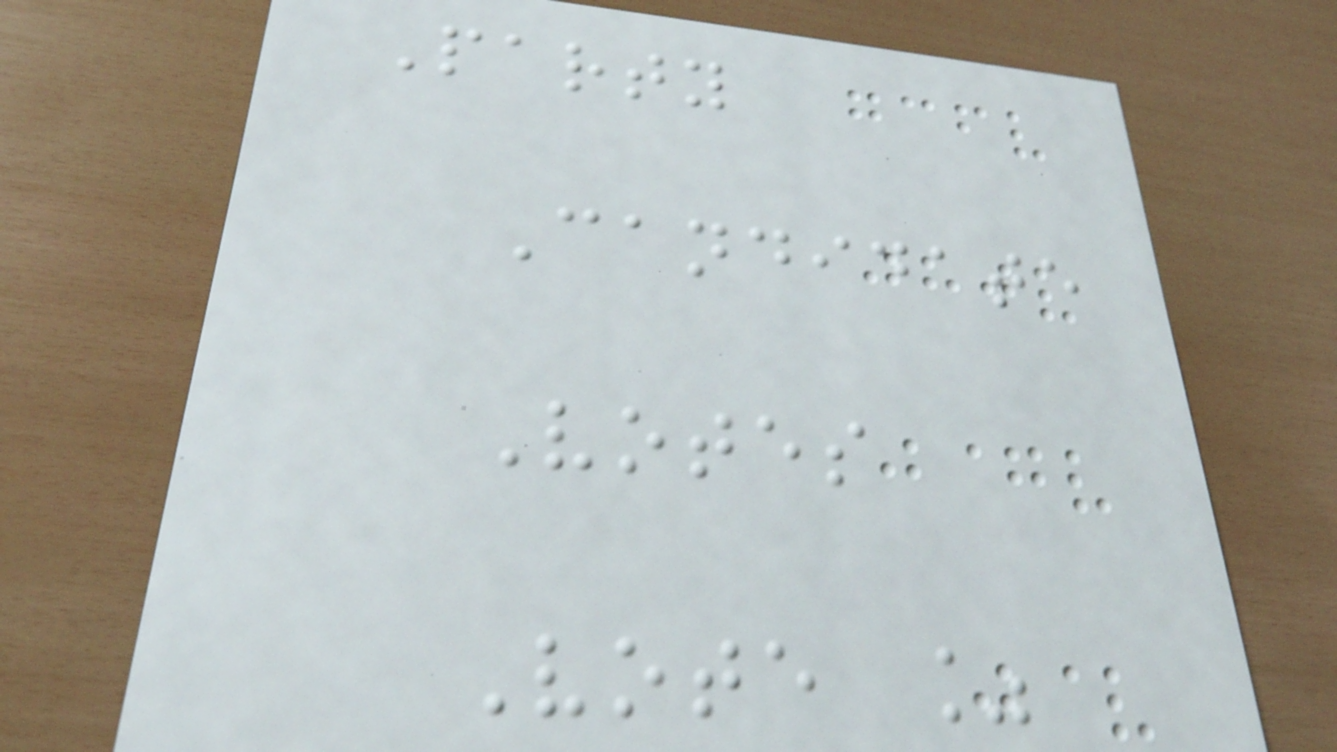Party
Candidate
Votes
Vote %
